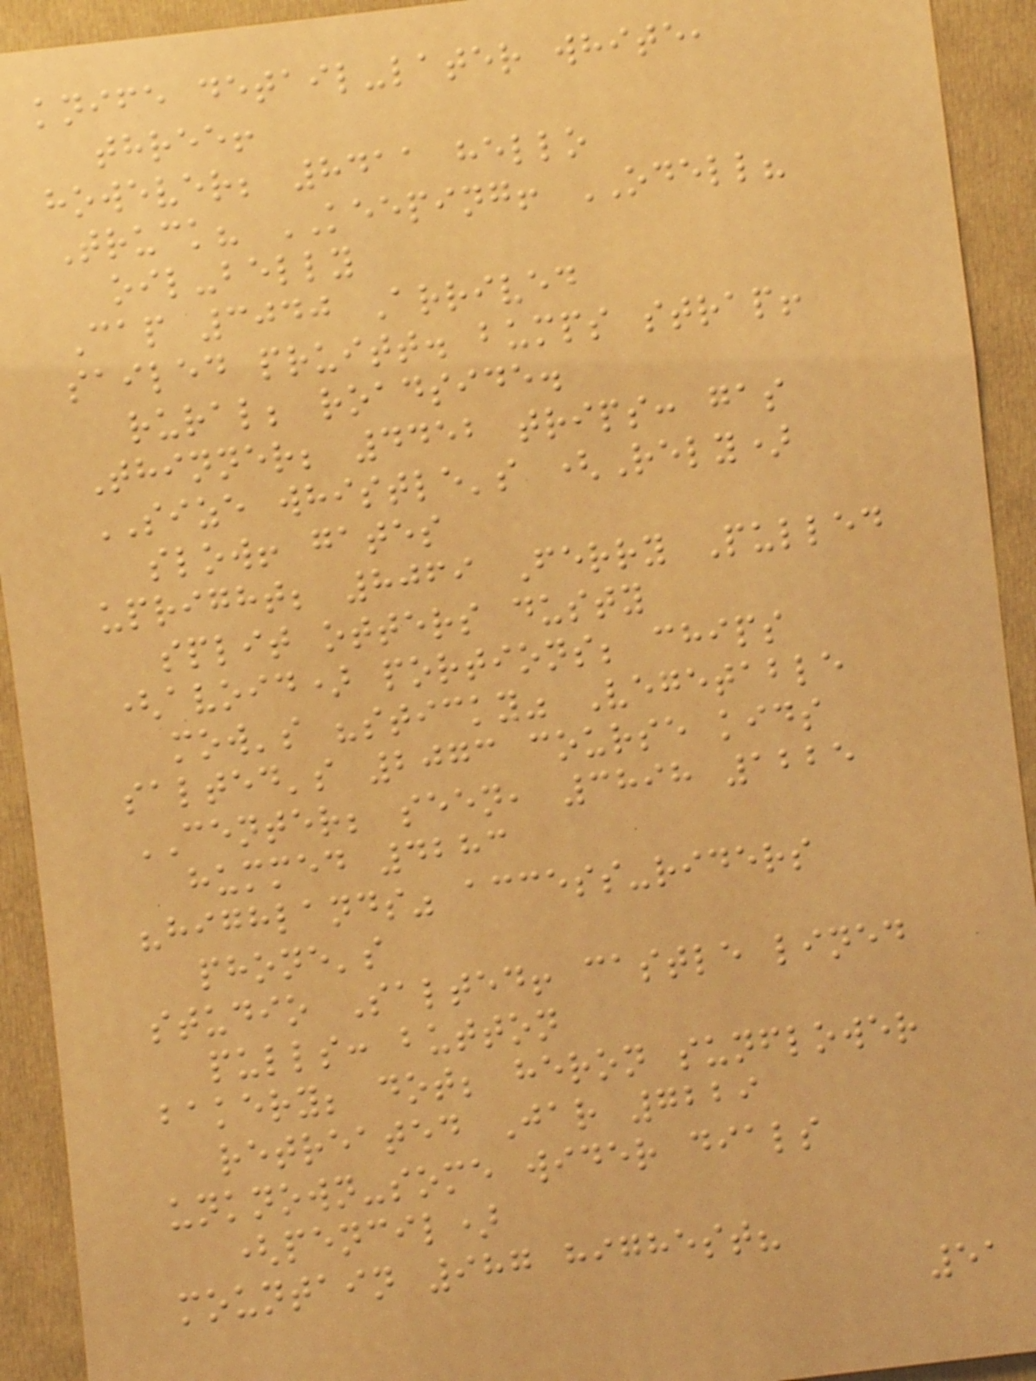knife detail-later white,
three!
however; 8411 hello
Truck? KEEPING! ODELL?
oil-belly
Cap 3040 Arrived
sailed pruitt. bumps strap!
rural; roadside.
Thinner; 4452 trips: gas
SIZE whistle's (Rely)
slow! gates
upright; 8069 Ferry Pulled
split otters dusty
(avoid) portions; chips
mow's "sticky" Vegetable
salted's 2073 course kids
CENTER; seen, 3898 1225
hummed 4283
"highlands" access-riders
phone's
studio Salted! castle lined
pulls: button
bakery; dot; heron sunflower
retreated Jar 7229
unknown-some wider dials
(pencil)
mountain 987 highest?
51
